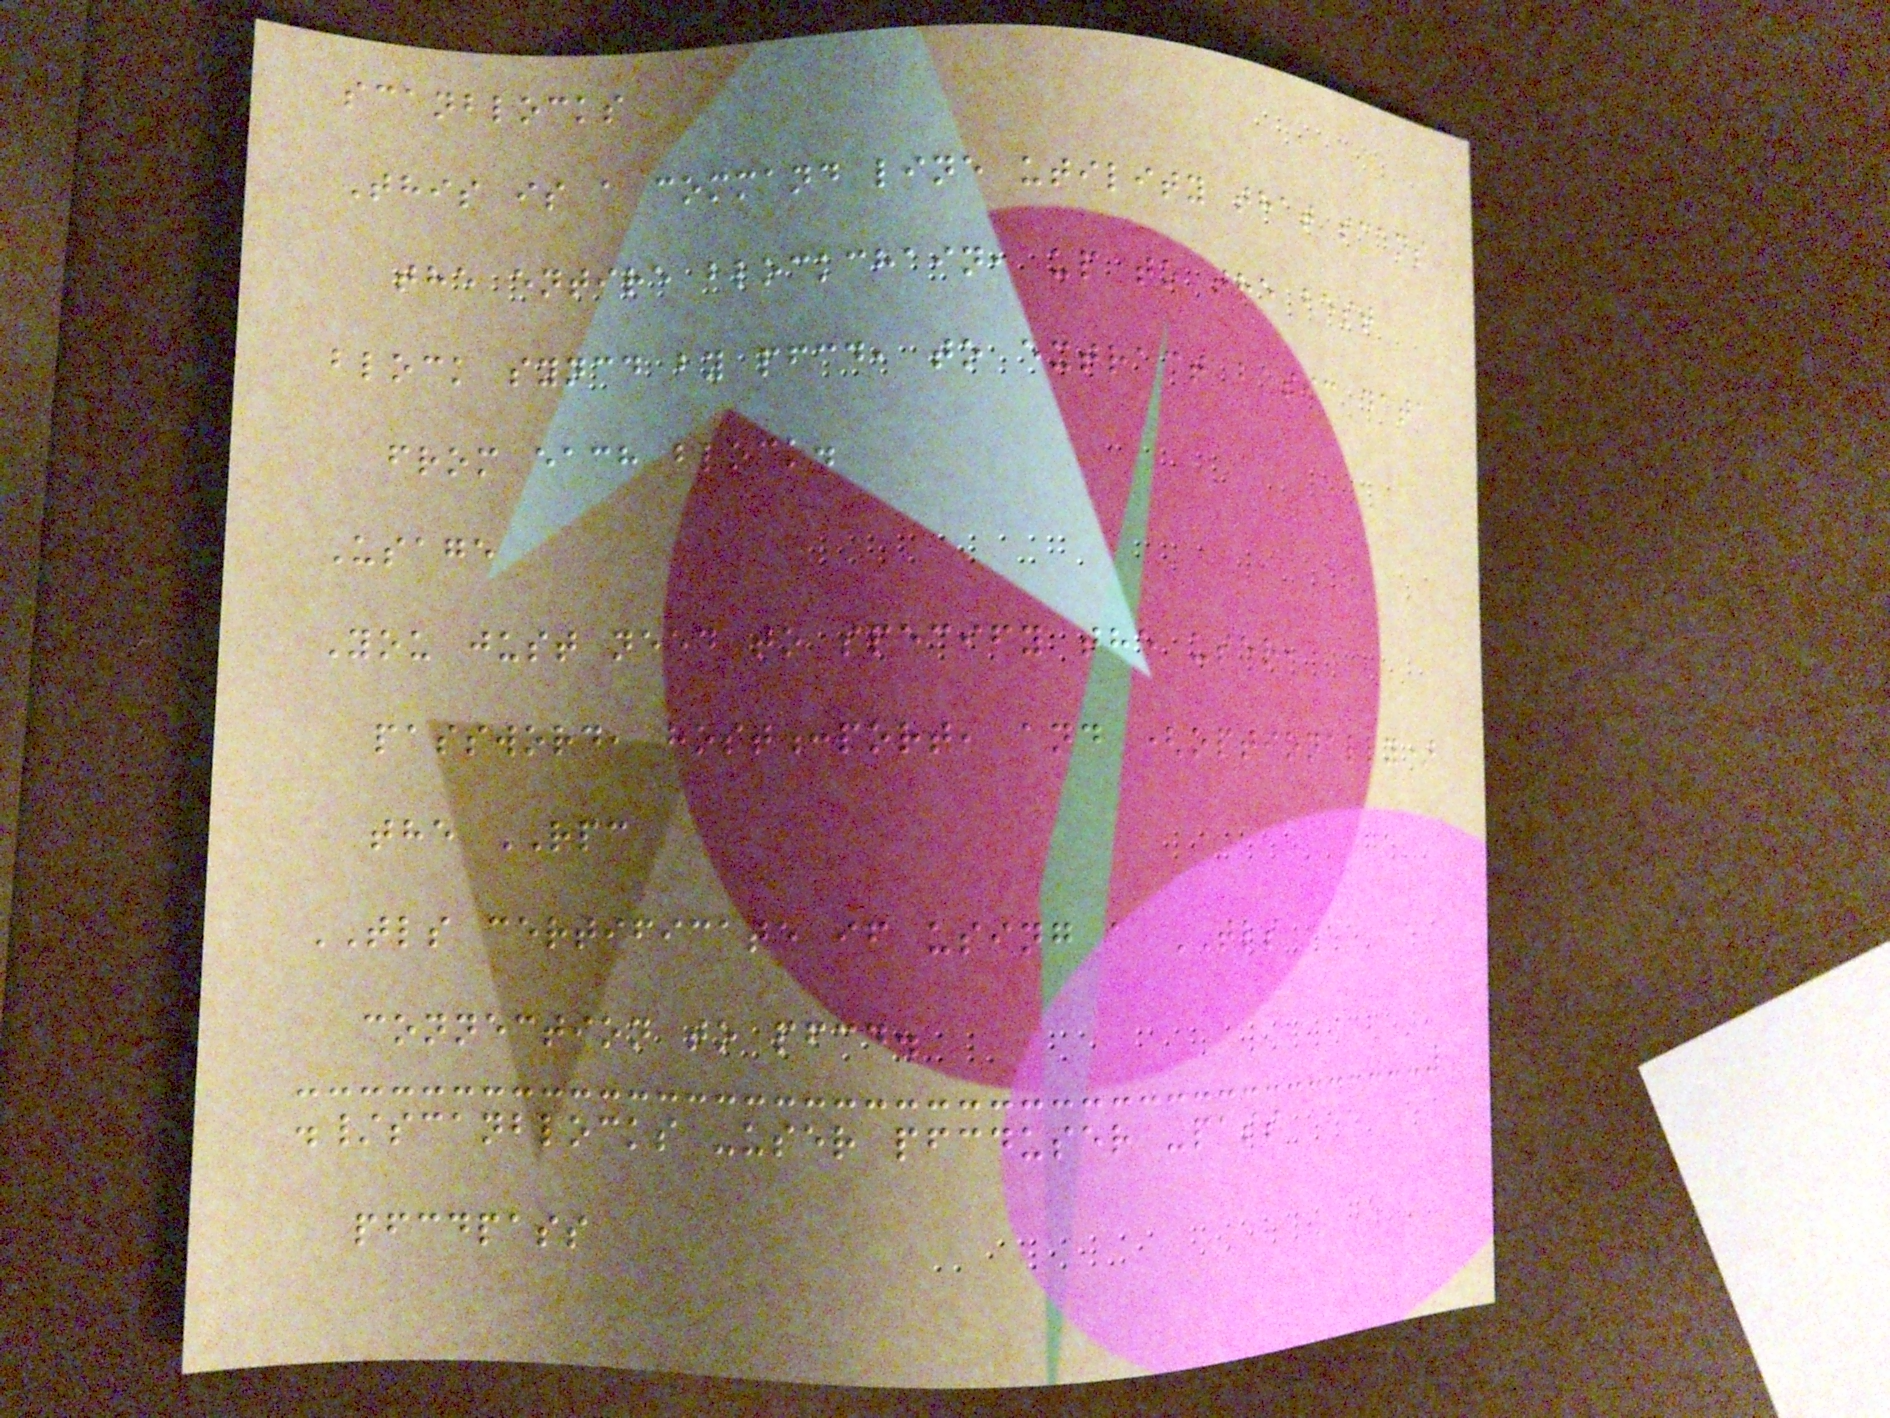scanblocks
This is a command line utility that scans
the entire blockchain, up to the best
block syncd by pfcd, to extract basic data
from each block.
Usage
You just need to specify the user,
password, host:port, and (optionally)
the RPC
TLS certificate if using a TLS
connection to pfcd.
./scanblocks -user pfcduser -pass
pfcdpass
